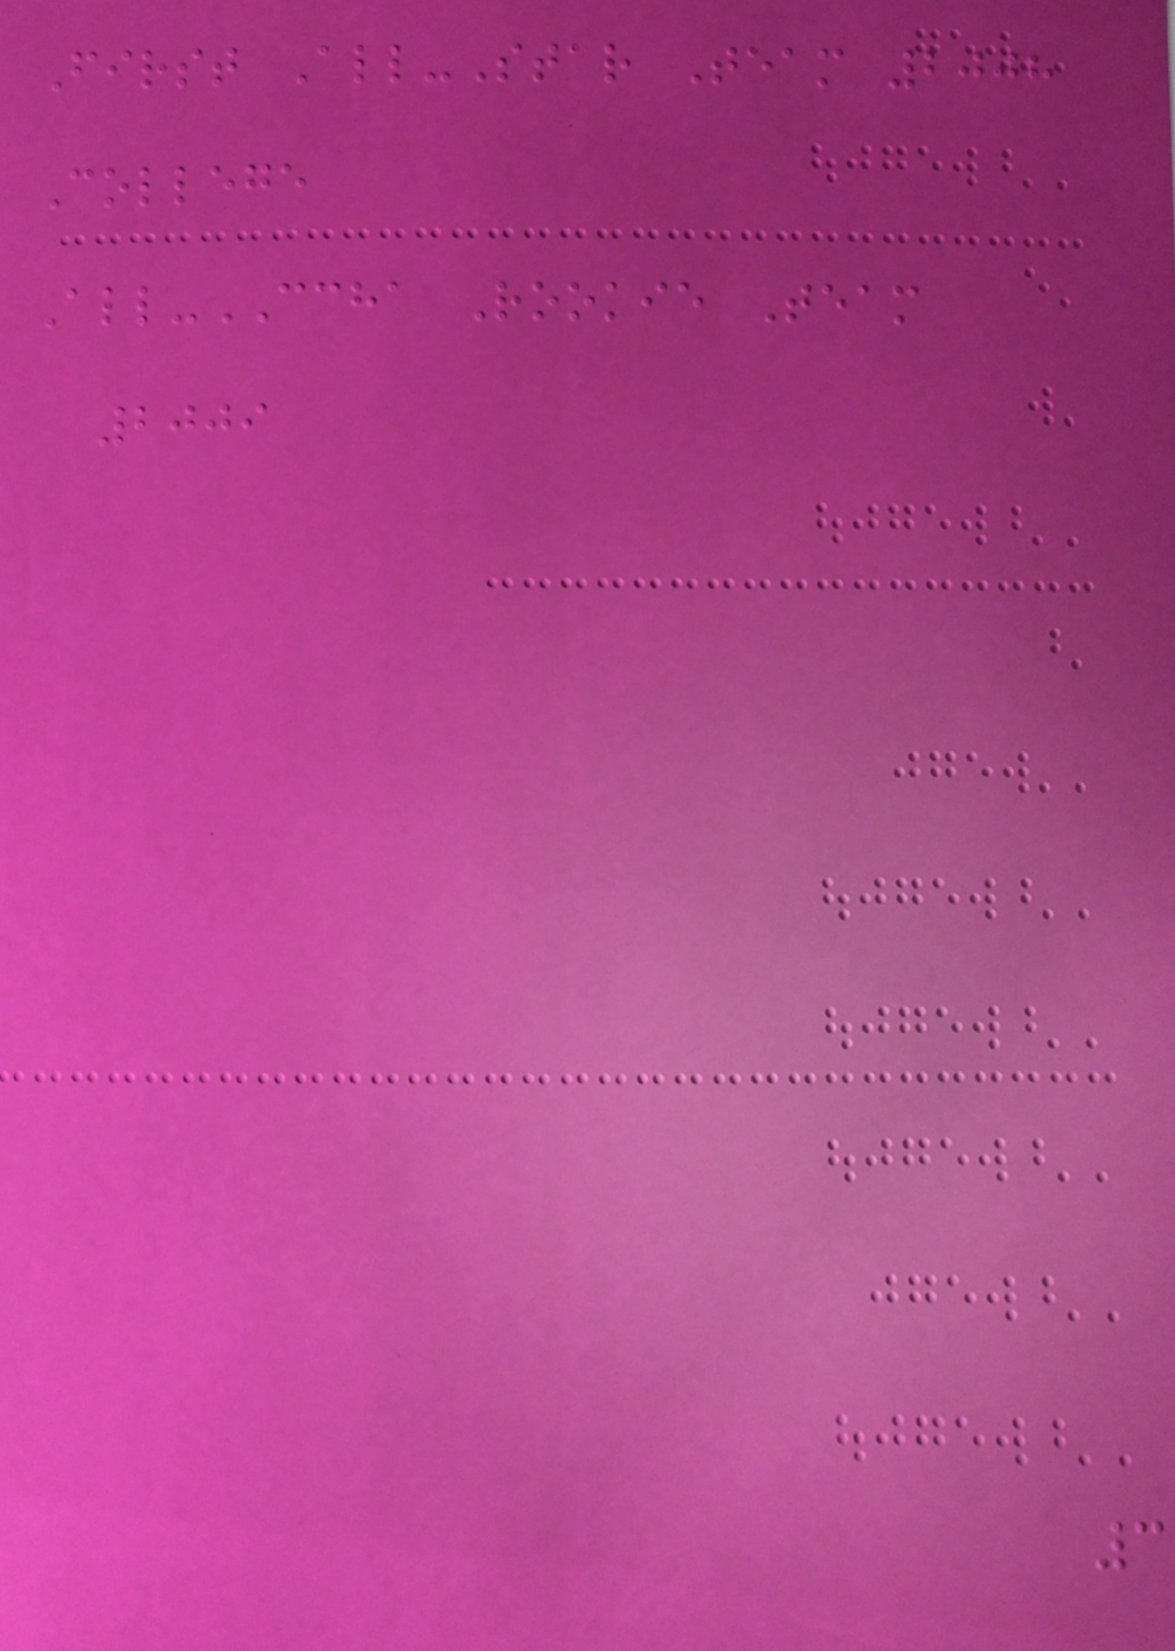First All-Star Team 2008
College
All-CCHA Rookie Team
2009
3
